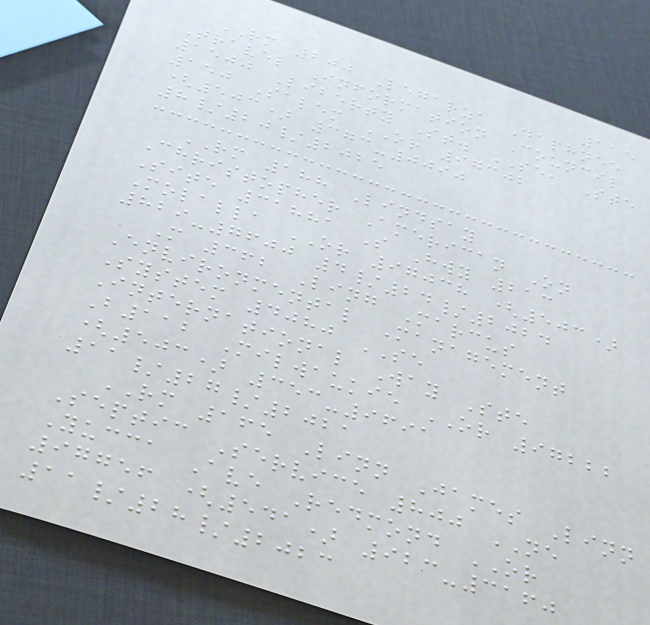115
RM 200 Legarza Daphnee
Travel Information Council
1500 Liberty St. SE, Ste
150 Salem OR 97302
(503) 373-0090
8/20/2025
RM 188 Lindsay
Christopher American On
Site 31881 S Hwy 213
Molalla OR 97038 (503)
829-7600 4/24/2024
M 362 Ling Marcus
Environmental Management
System 4080 SE
International Way Ste
B112 Milwaukie OR 97222
(503) 353-9691
11/27/2021
RM 165 Linn James Linn
Septic Service 800 NE
Yucca Ave Redmond OR
97756 (541) 923-3160
11/28/2023
